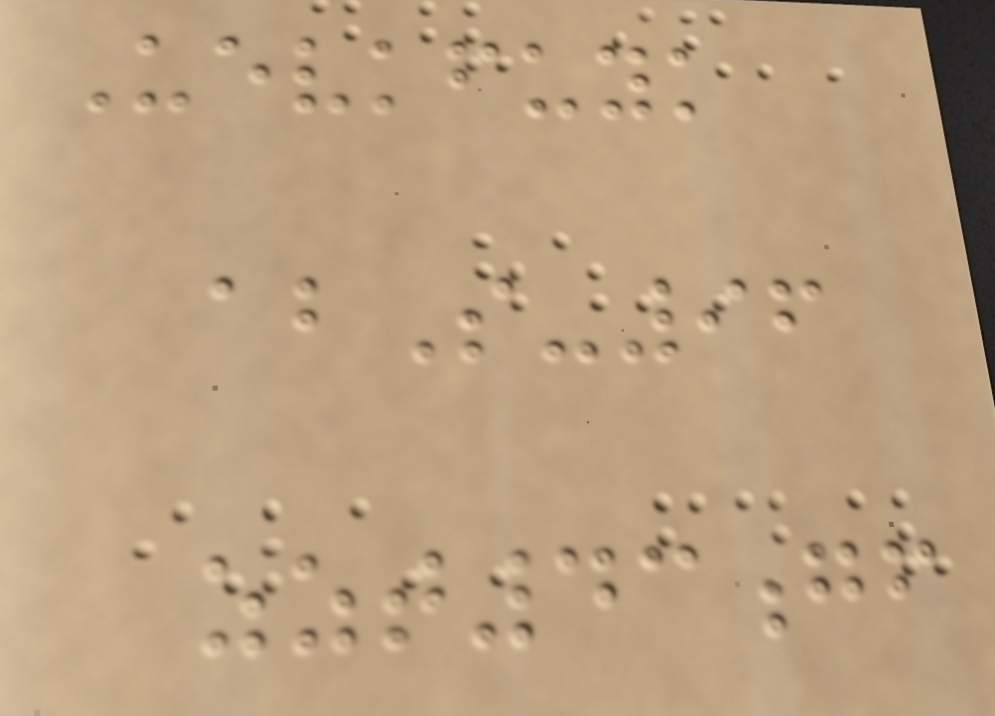Uevkfuyk
abS-96
zzt43gf
